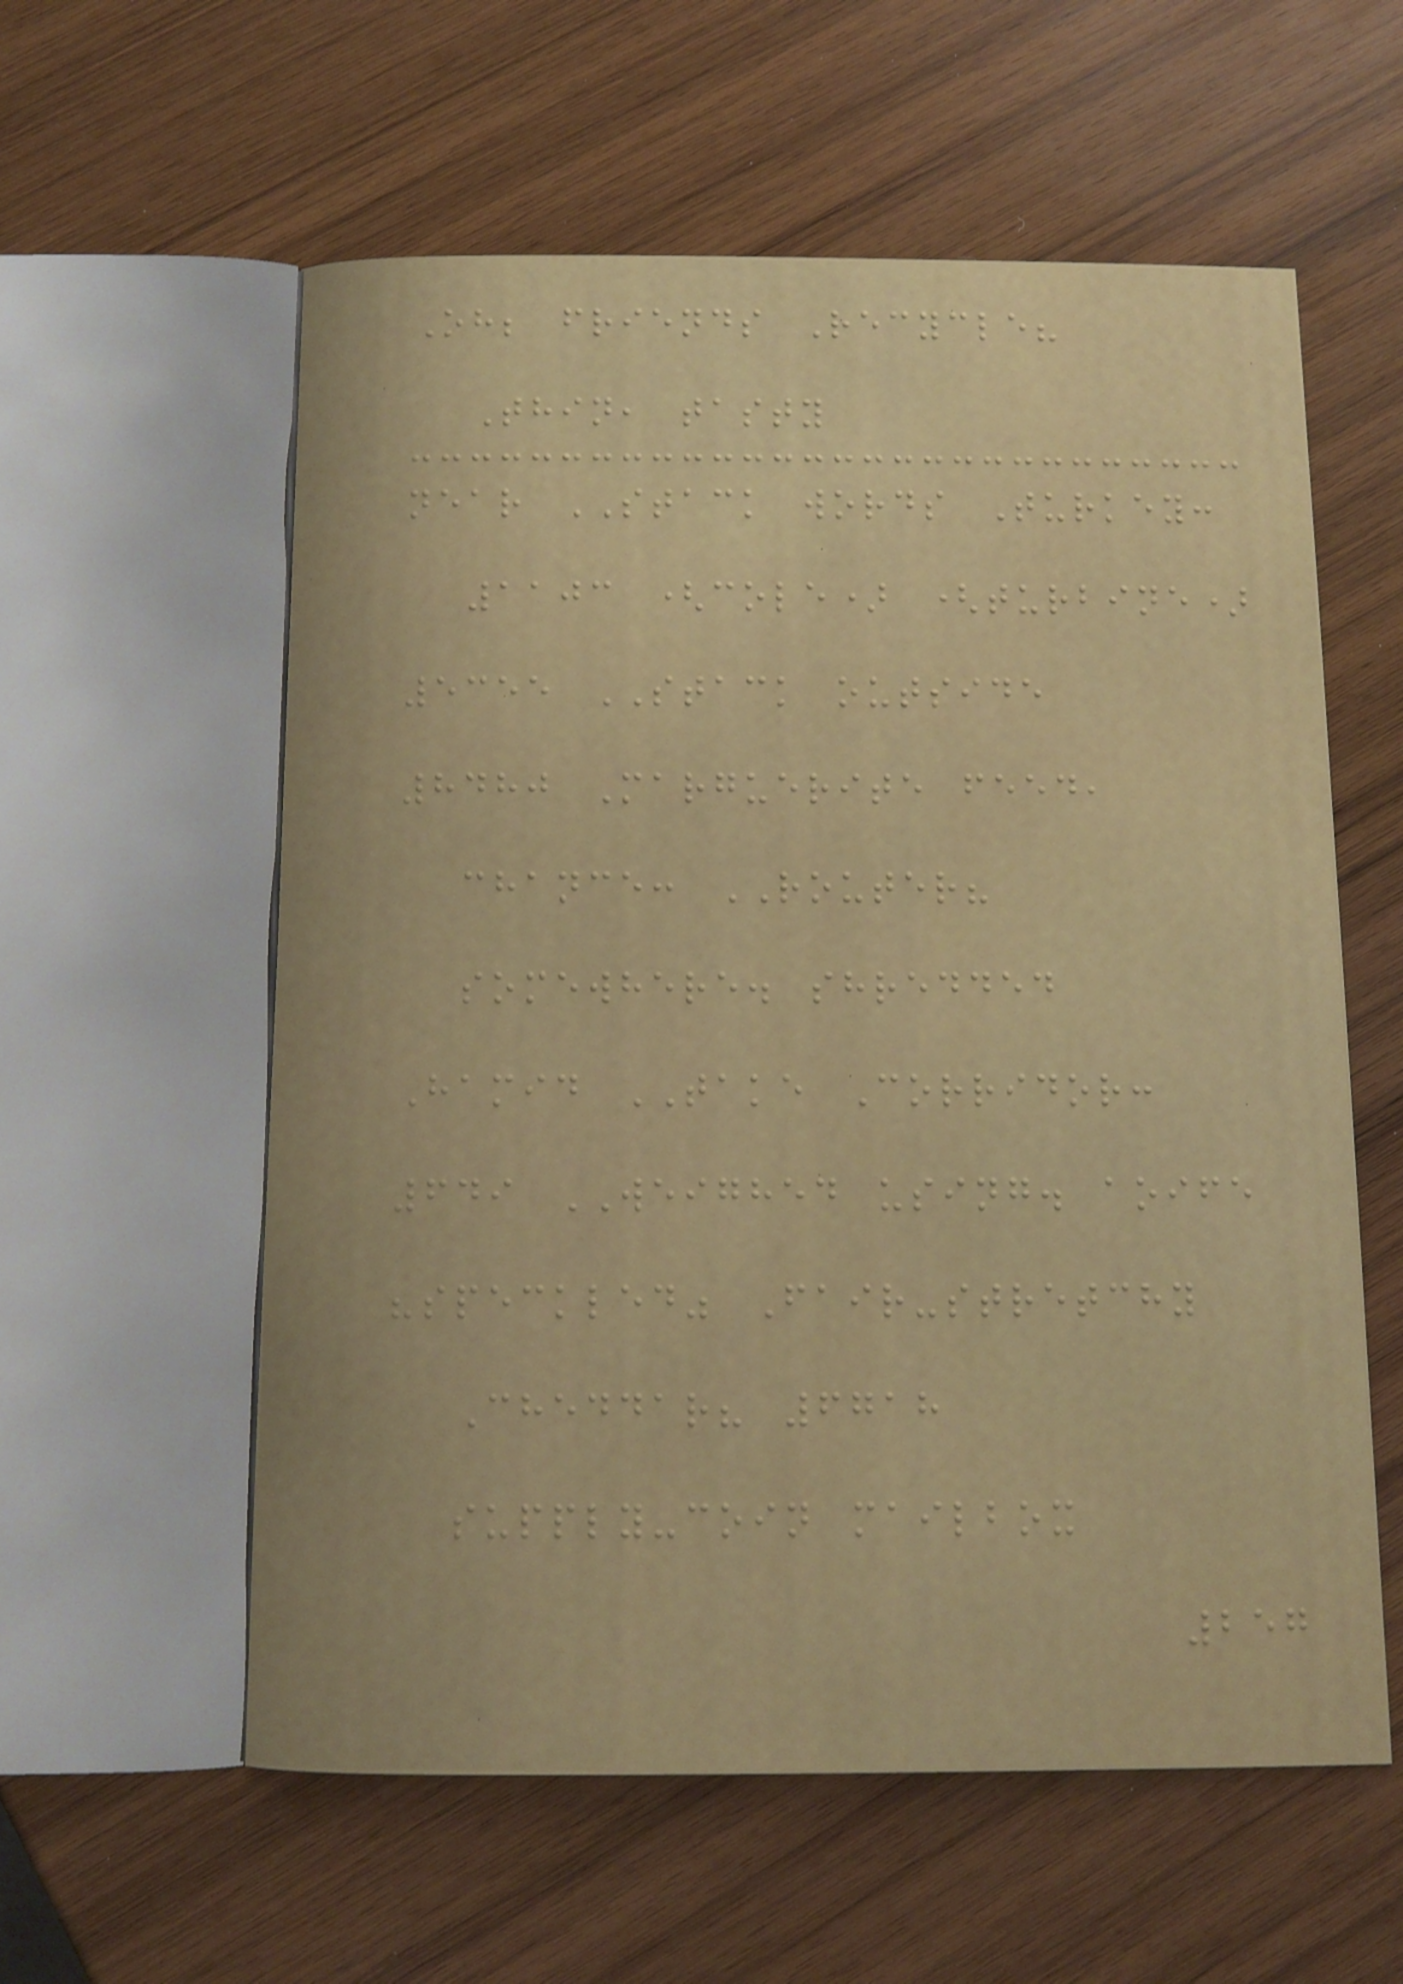Oh; friends Recycle?
Thin, tasty
near STACK words Turkey:
1103 (cole) (turbine)
5355 STACK outside
8480 Marguerite feed,
chance: ROUTER?
somewhere. shredded
Hamid TAKE Corridor:
649 WEIGHED using. aoife
"speckled" Fair-stretchy
Cheddar? 6718
supply-coin mailbox
257
